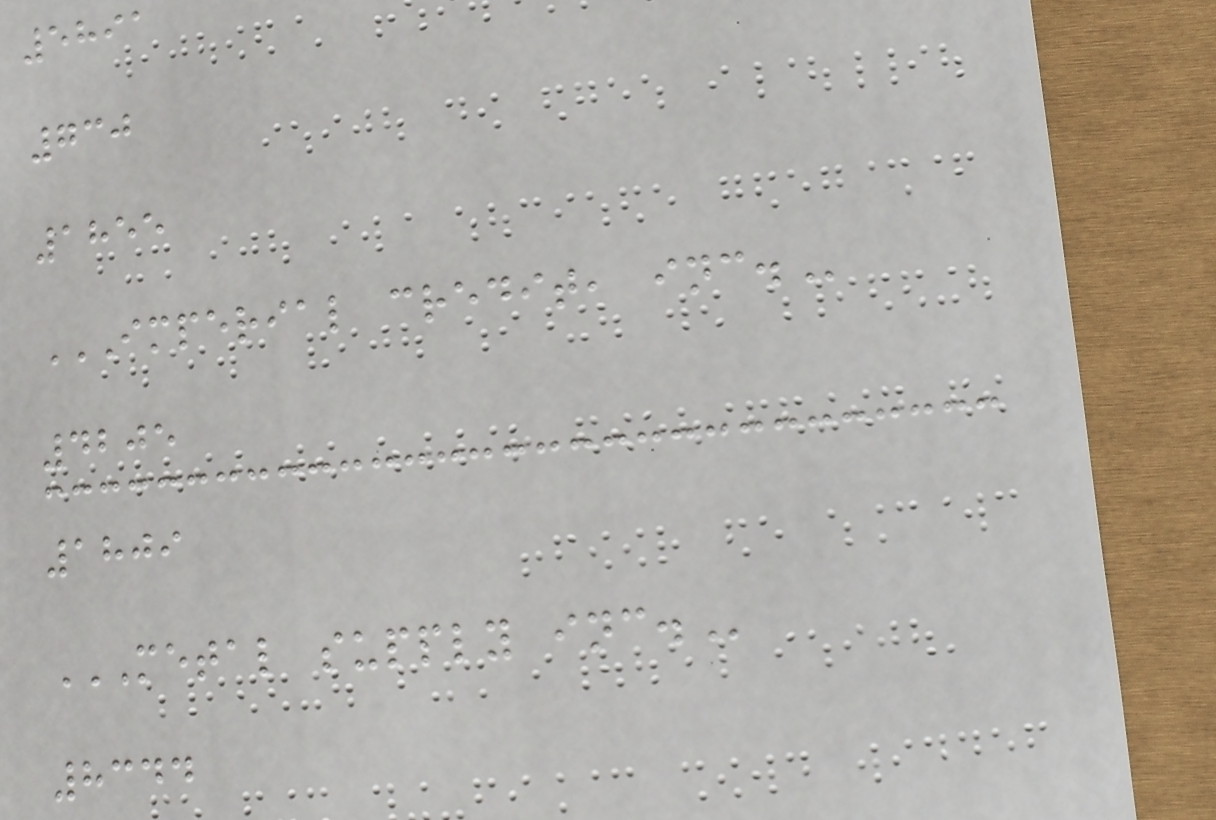5891
730
1855
IMPERIAL CREDIT, INC.
4205
1809
METAL SUPPLY INC.
8344
